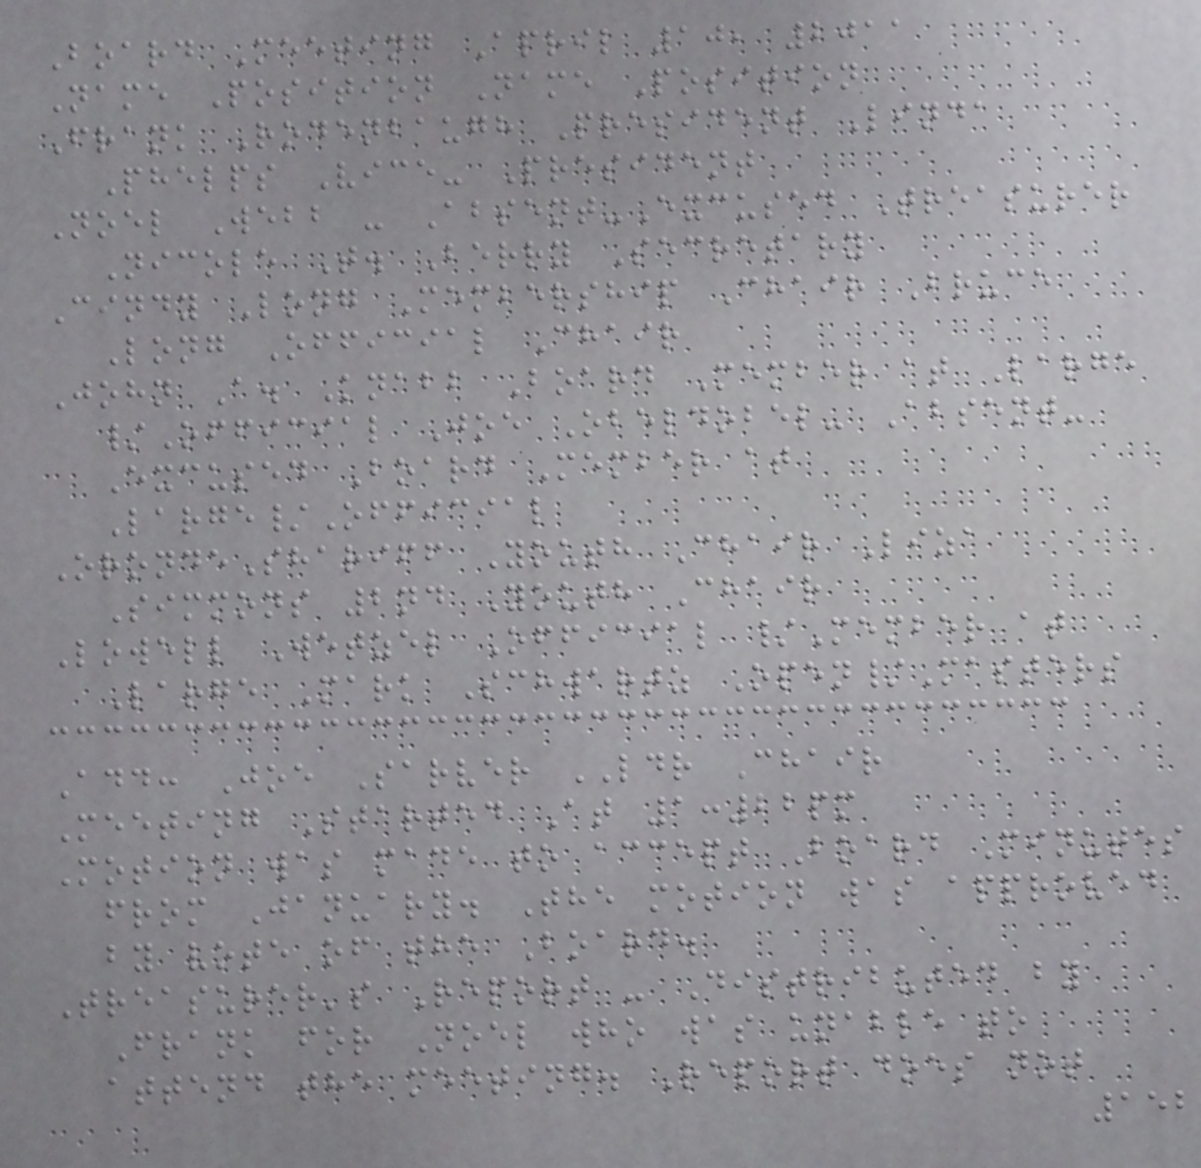Board Meeting April 10, 2011
Name Position Name Position
Frank Rodenbaugh President Linda
Phelps Vice- President
Noel Webb - Absent-Excused Treasurer
Nicole T. Berry Secretary
Cindy Long Membership Chair Bruce
Long Official Chair
John A. Knabb Board Member at Large
/Official Joe Obeldobel- Absent-
Excused Board Member at
Large/Official
OrondeShariff Youth Chair Liza
Simmons 2nd Youth Chair
Lowell Wetzel Official /Member at
Large Mark Schwartz Open/Masters
Add: Joe Sarver LDR Chair
Meeting Started At 1:22pm
Motion was made to accept Board Minutes
from January. The motion was approved
by vote of the Board.
Treasurer's Report - Distributed by
Frank for Noel who was unable to
attend the meeting. Report does not
152
